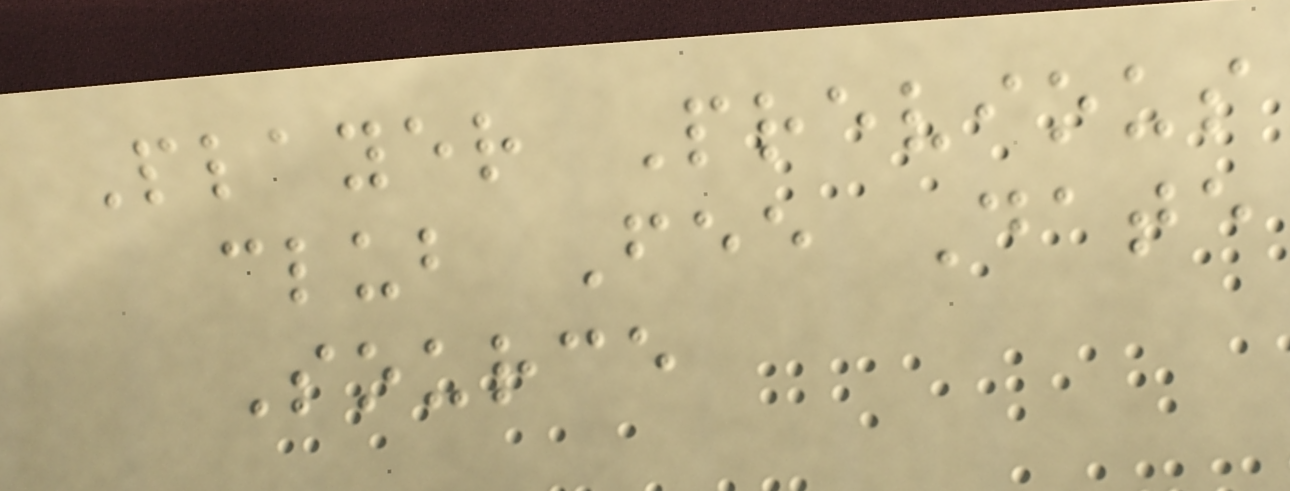Player Previous
club Fee Date
Source
